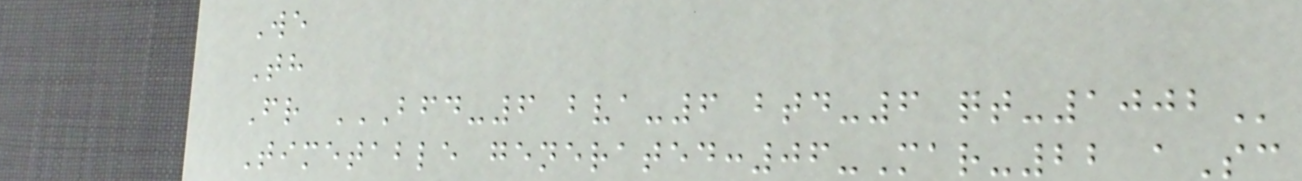We
Th
Fr BFD-6 BVA-6 BTD-6 QT-1002
Timetable generated:06-Mar-22 aSc
